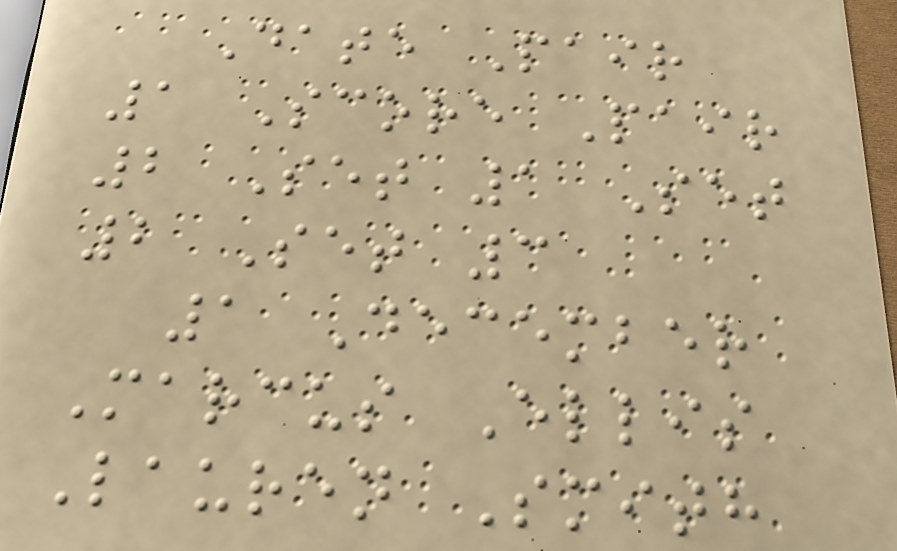Date Pair
1 Score Pair
2 Set 1 Set
2 Set 3
1 December
Marcus Ellis
Lauren Smith
